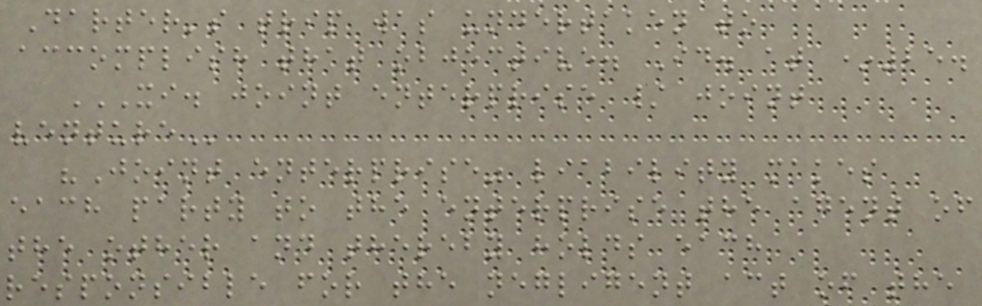Darter's trip was undertaken to
accomplish that objective. Id. at *25.
XI. JOINT ENTERPRISE / JOINT
VENTURE
"Joint enterprise" liability makes
each party to the enterprise the agent of
the other and thereby holds each
responsible for the negligent act of the
